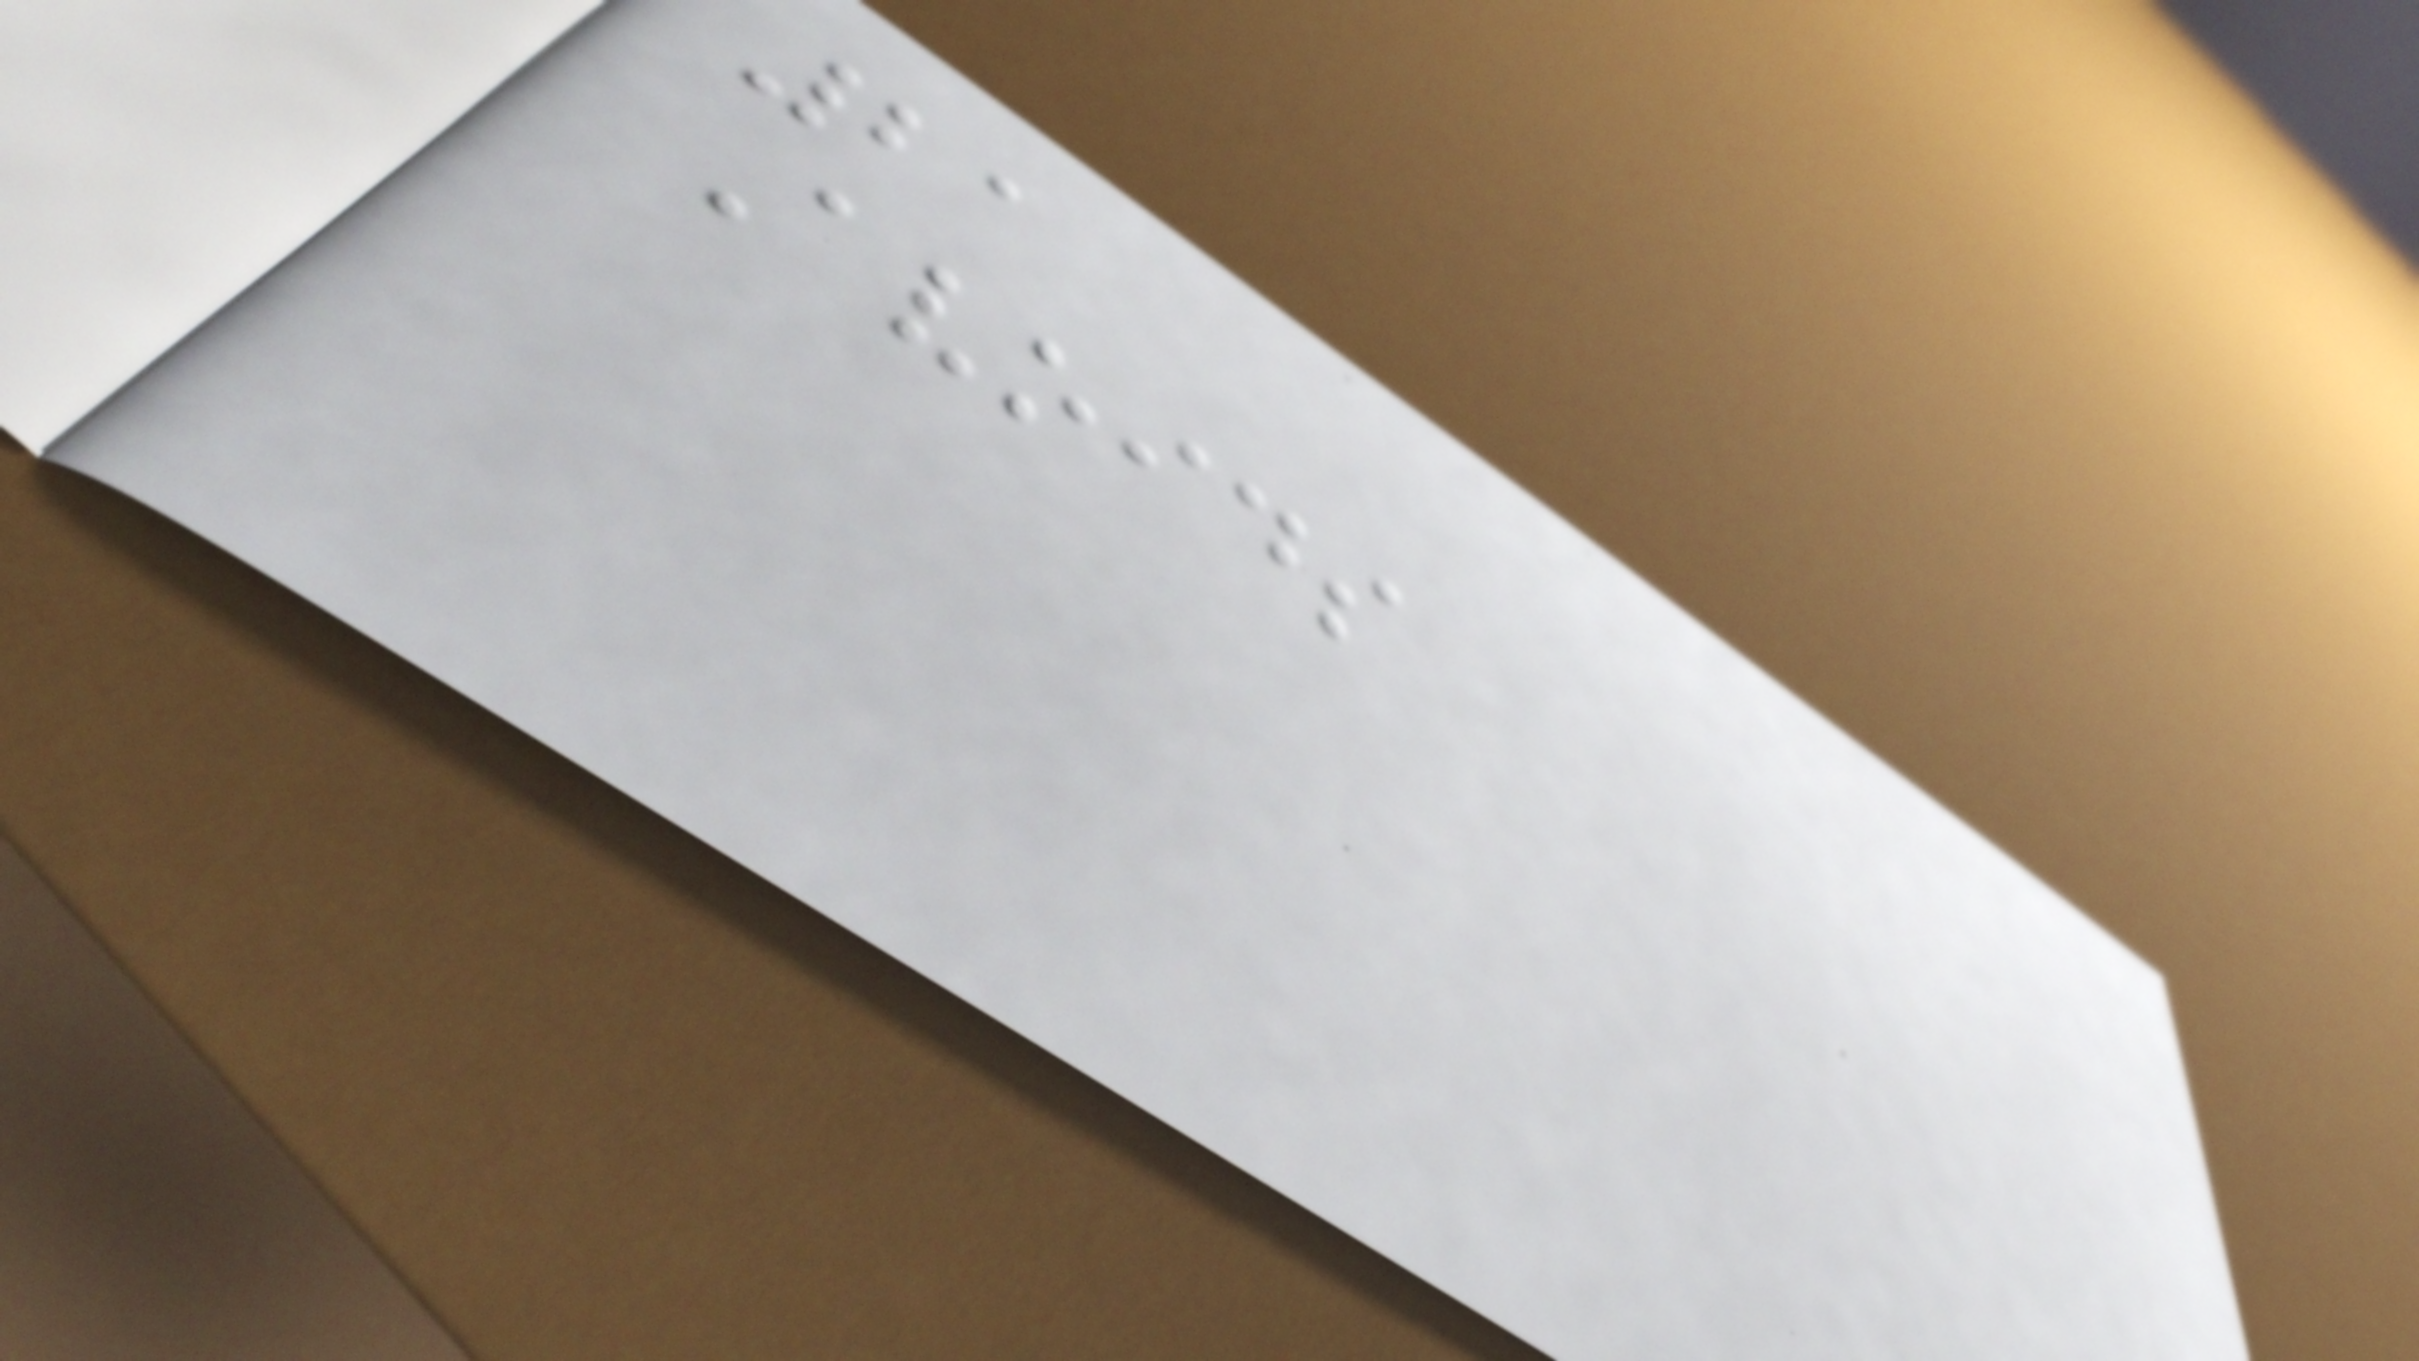21
Avoids
